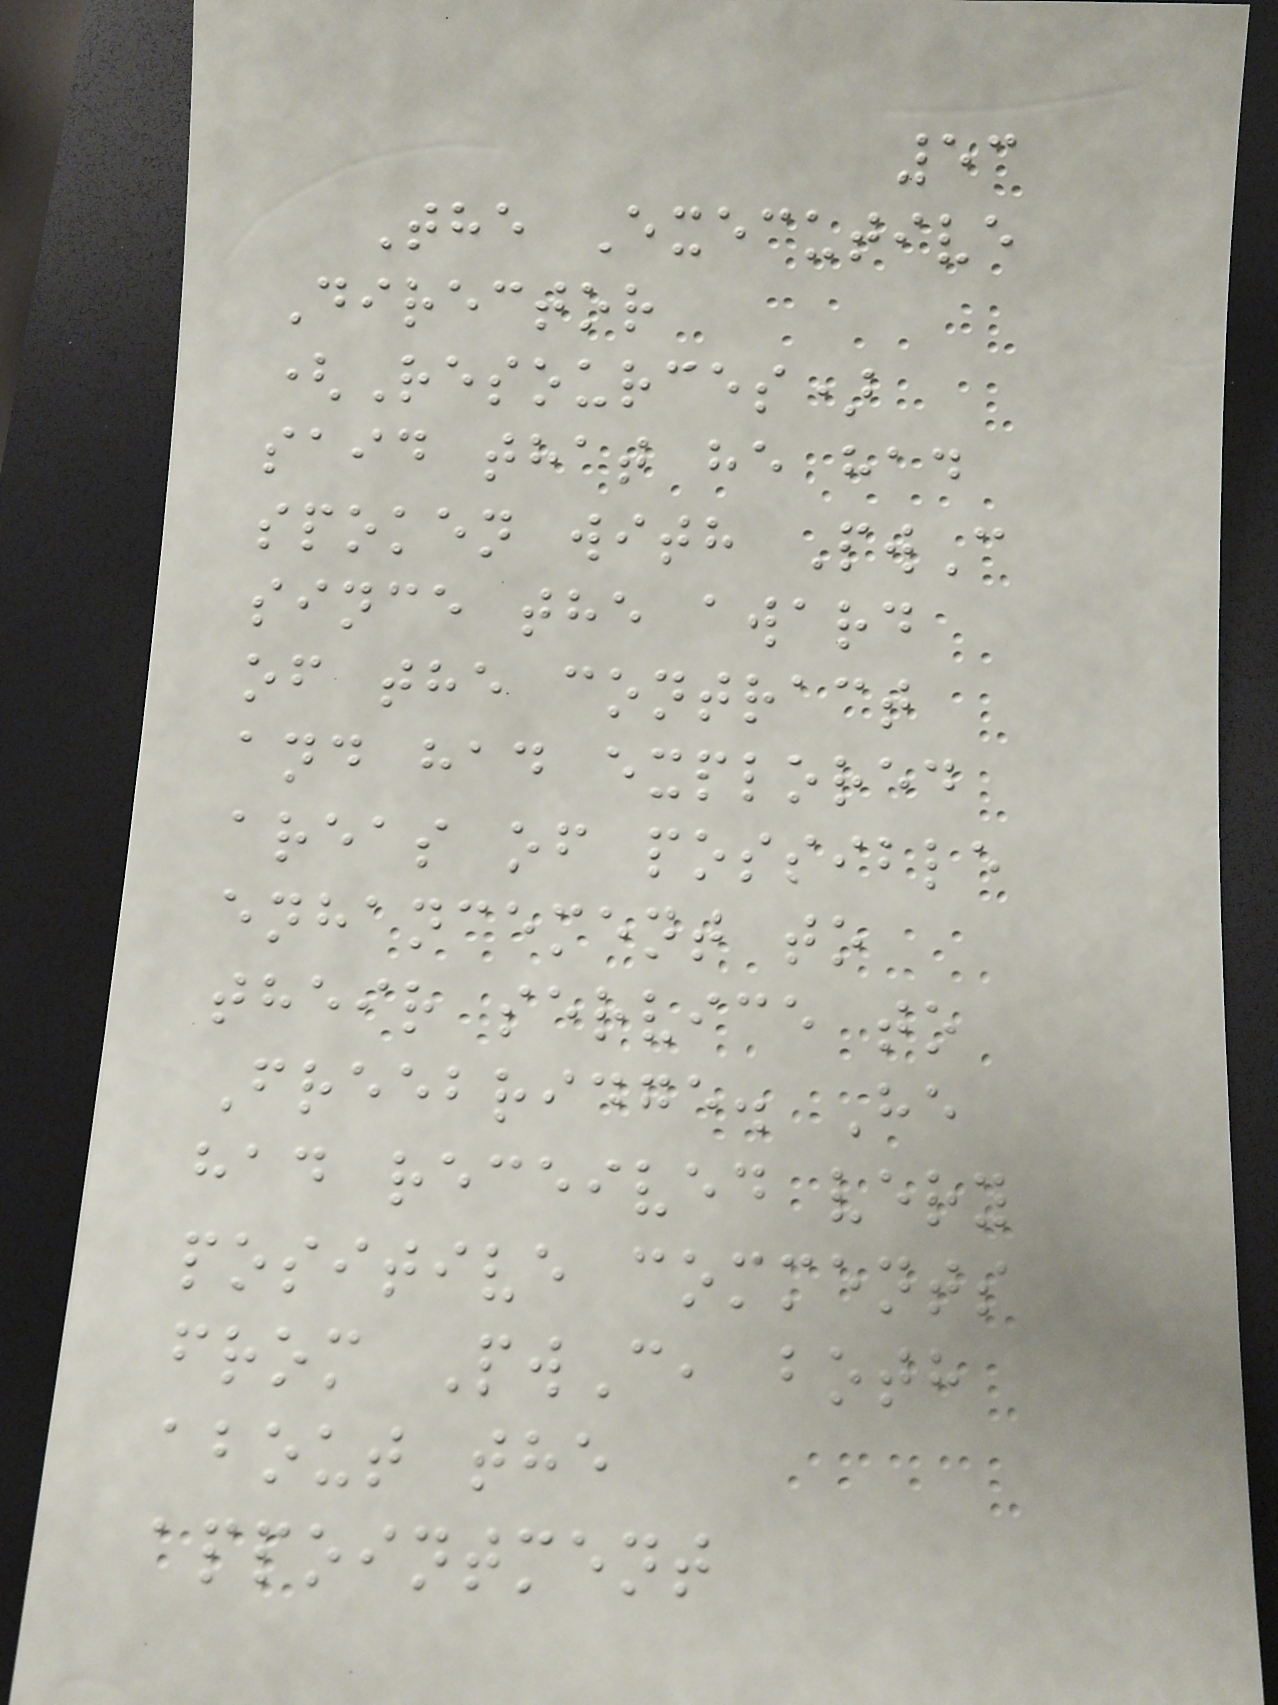53
The Executive
Director
(Resources)
said that he had
spoken with PwC
since the award
of the contract
and had explored
areas of possible
enhancement to
their service to
Freebridge. He
had received very
positive comments
from PwC, both
about the
appointment
